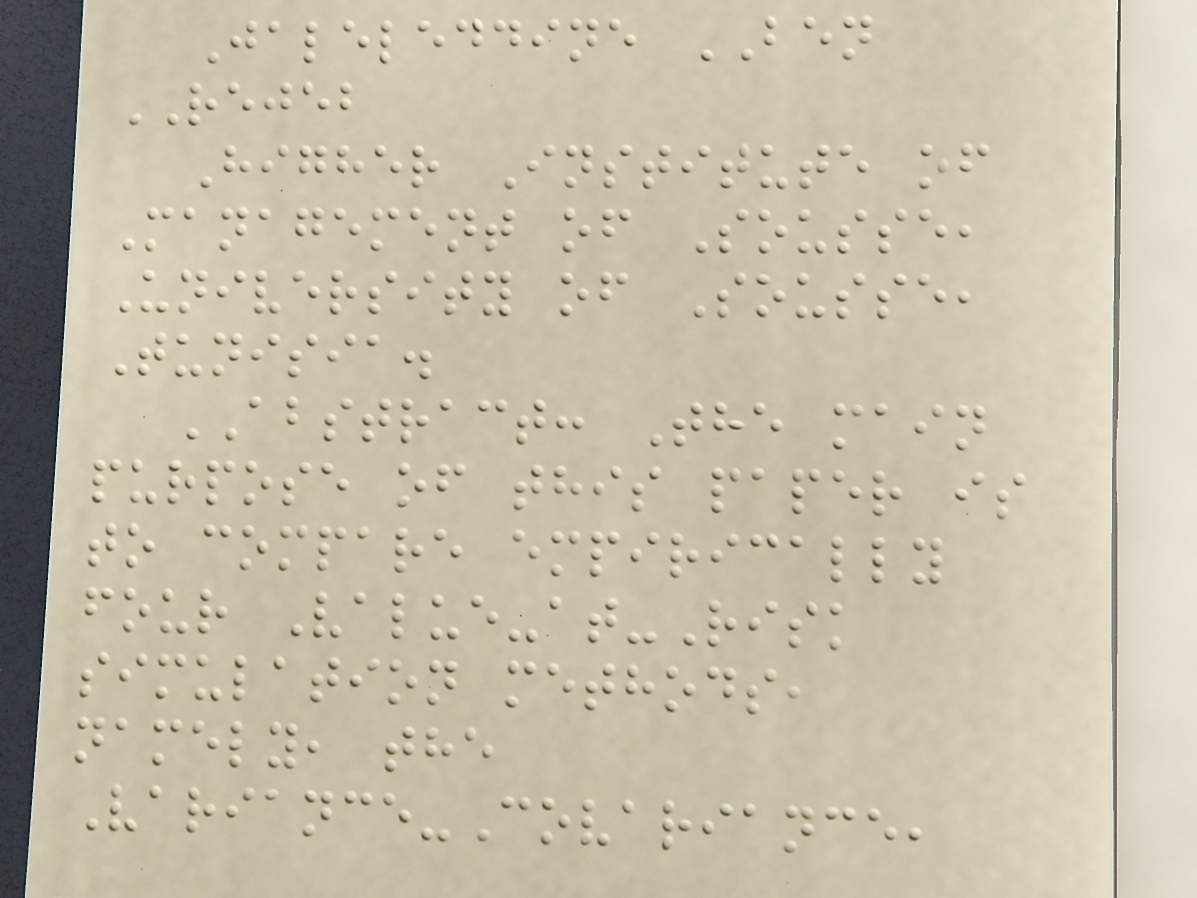Jaleleddine BEN
REJEB
Higher Institute of
Management of Sousse,
University of Sousse,
Tunisia.
ABSTRACT: The main
purpose of this paper is
to compare empirically
four Value-at-Risk
simulation methods,
namely, the
Variance-Covariance,
